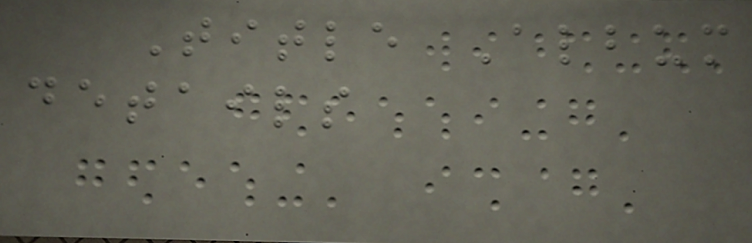Title Album
details
